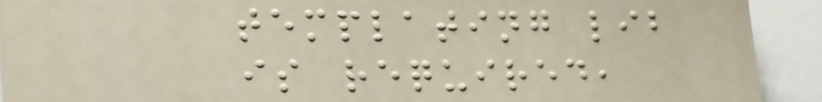templating lib
is required,
